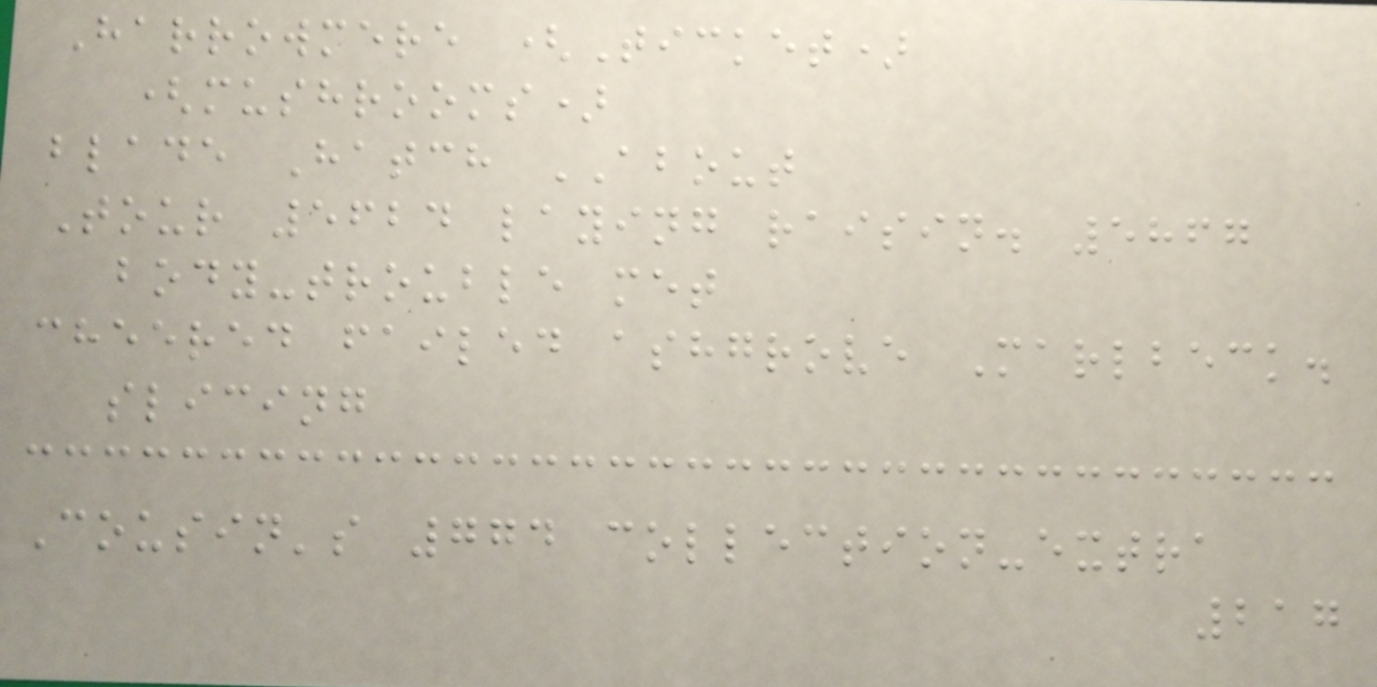Harrowmere (Ticket)
(mushrooms)
blade Hatch ABOUT
Tour 5624 laying raisin. 5867
body-trouble met
cheered failed ashgrove Marlbeck.
slicing
Cousin's 774 collection-extra
217
